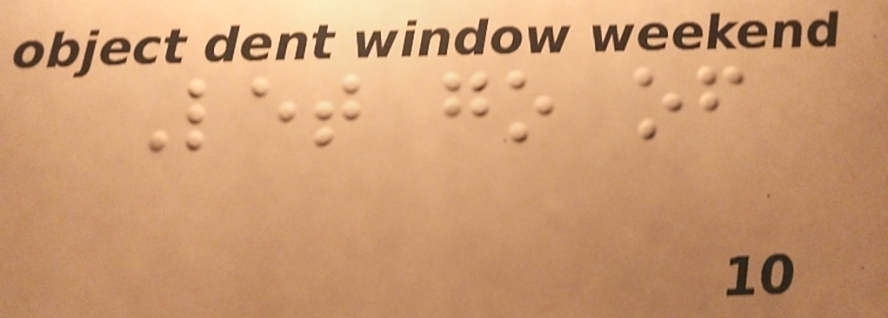Let go of
